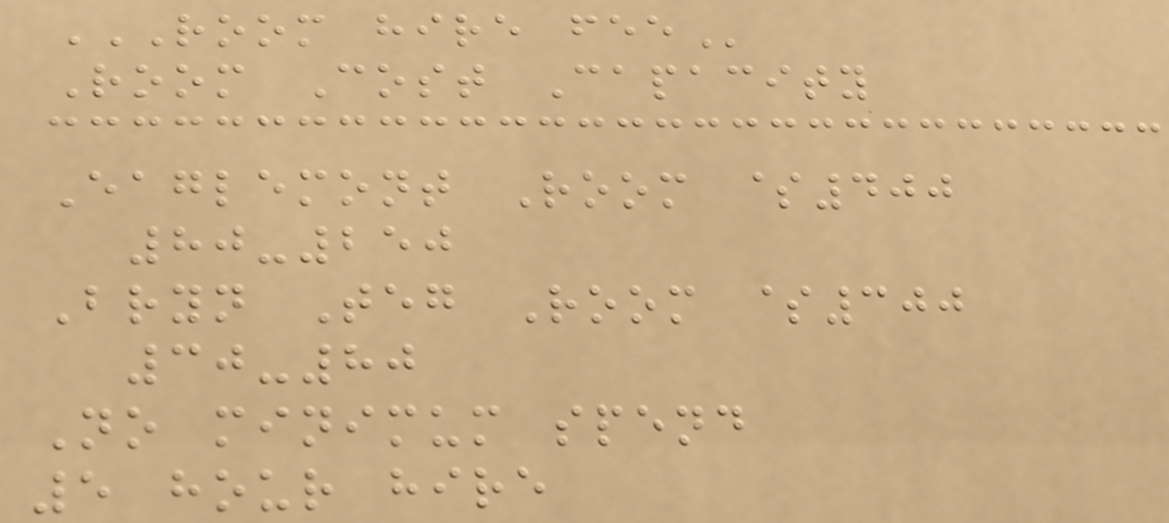ROOM HIRE FEE
Room Cost Capacity
Eaglemont Room $400
80-250
Bryn Teg Room $300
30-80
No minimum spend
5 hour hire
